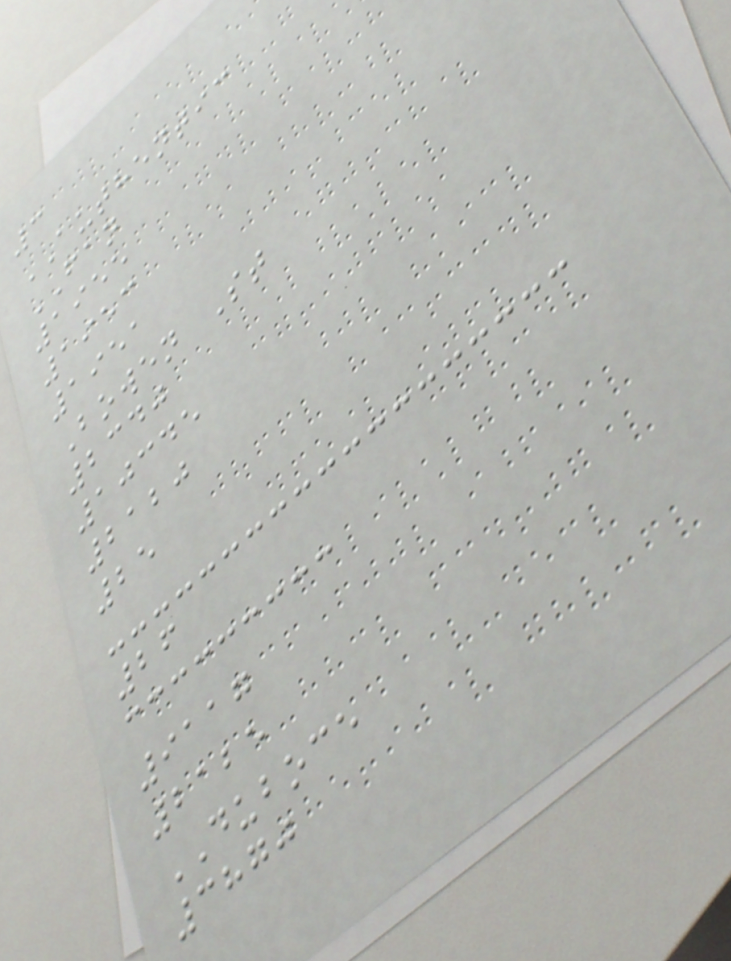3
AUTHENTIC
FAN
1955
1953
1951
Bowen St
2340
10345
2120
25
26
9117
2125
DUBOCE
3870
